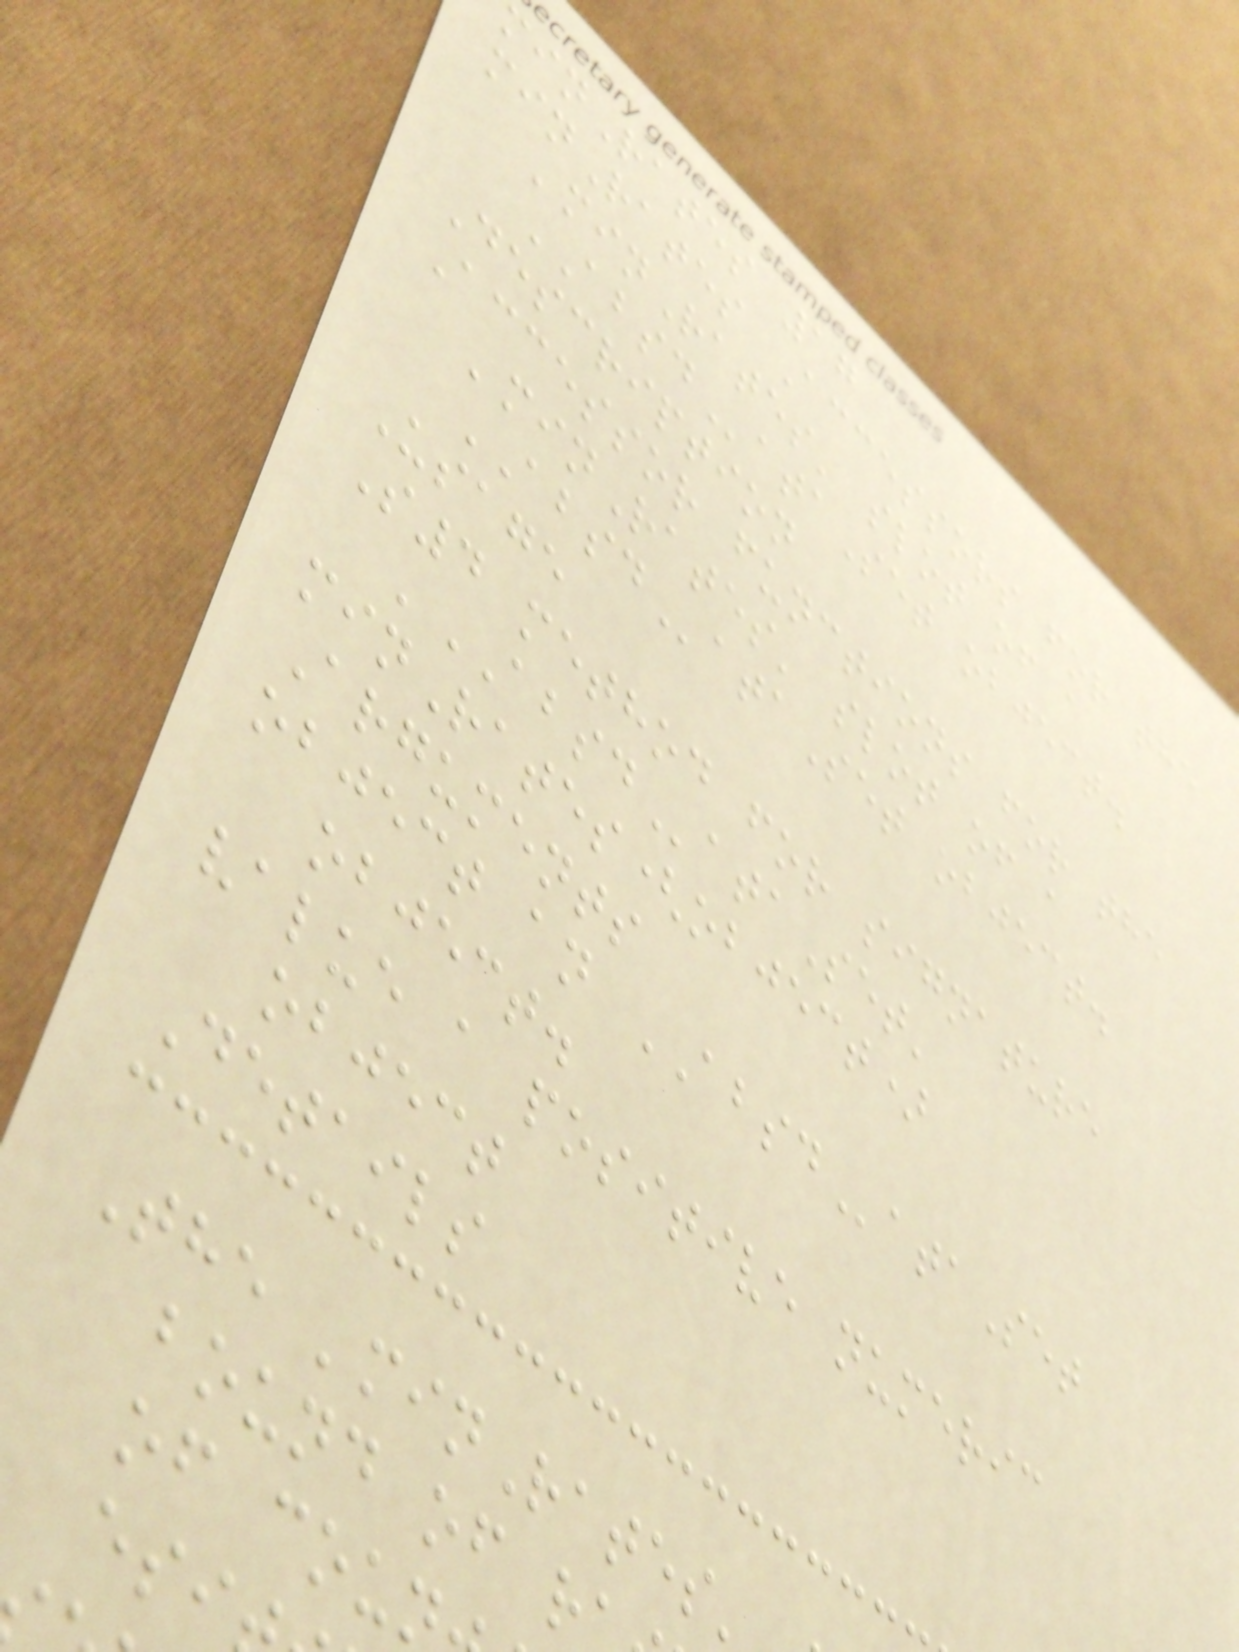minRates 17
minRates Accessors for the
'minRates' slot of a
ABSDataSet object.
Description
Accessor functions for the
'minRates' slot of a
ABSDataSet object.
Usage
S4 method for signature
'ABSDataSet'
minRates(object)
Arguments
object an ABSDataSet
object.
value a positive numeric
object
Details
The 'minRates'
bound of r
of cou
